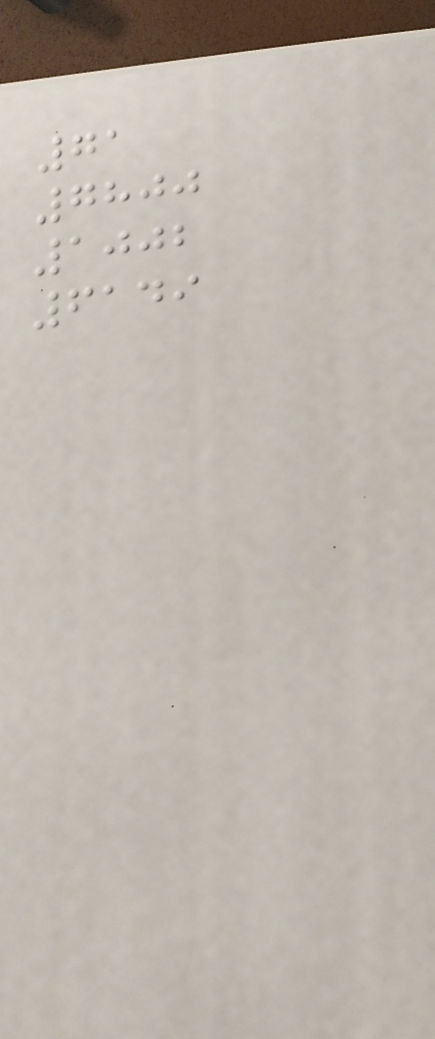71
7800
1002
6149
